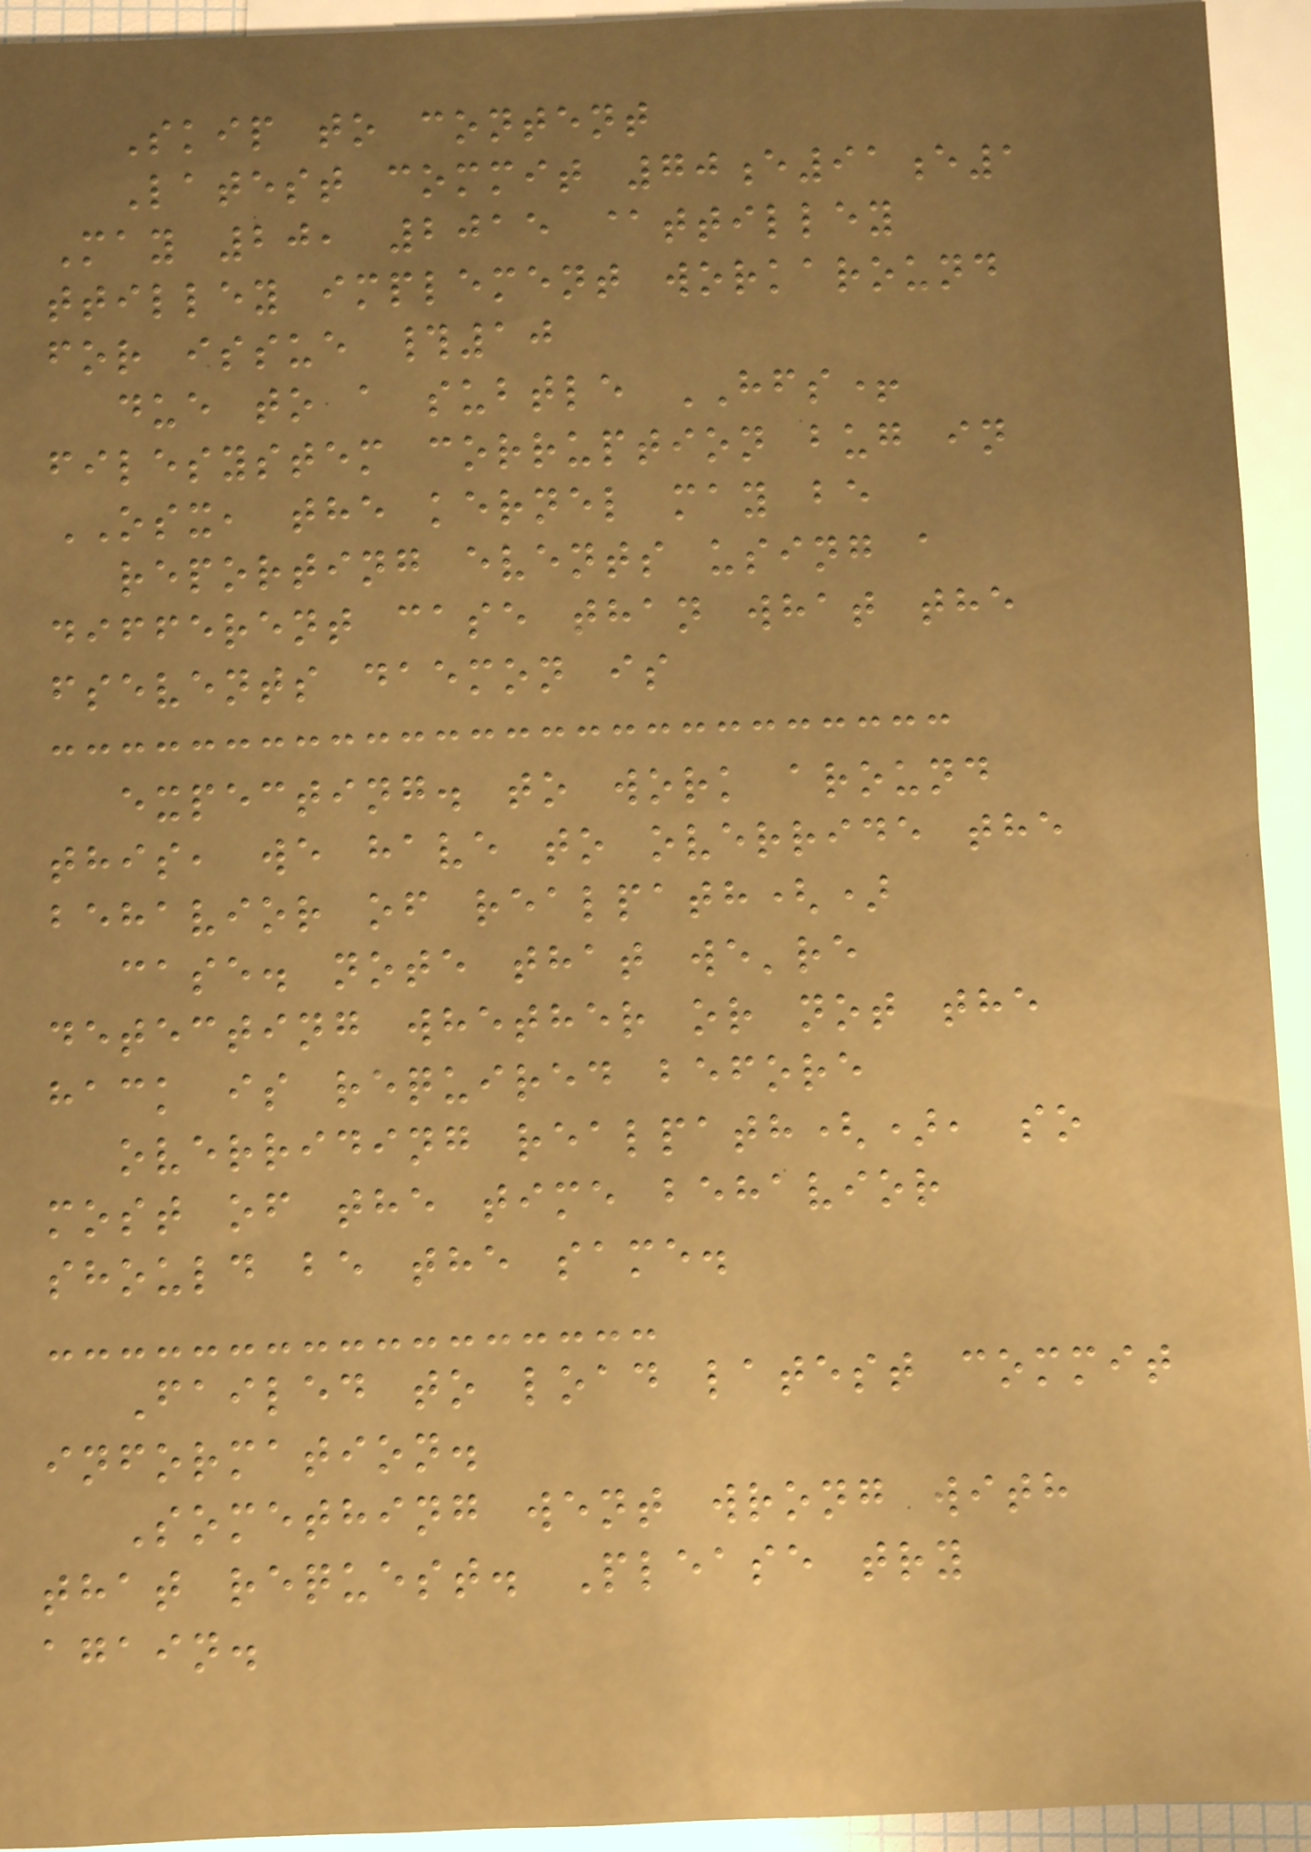Skip to content
Latest commit 70e91e1
May 20, 2015 @ttilley
ttilley implement workaround
for issue #10
due to a subtle HFS+
filesystem corruption bug in
OSX, the kernel may be
reporting events using a
different case than what the
fsevents daemon is
expecting. to work around
this, we have to override the
behavior of realpath()
case. note that we're
detecting whether or not the
hack is required before
overriding realpath(), so
most of the time behavior
should be the same.
Failed to load latest commit
information.
Something went wrong with
that request. Please try
again.
